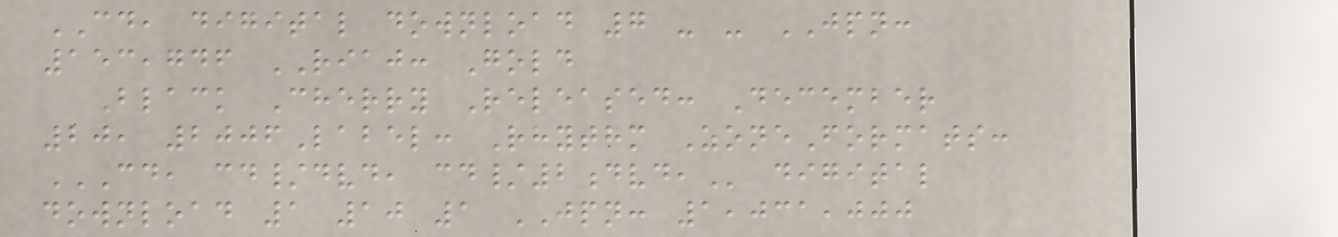CD, digital download 7 - - JPN:
153,746 RIAJ: Gold
Black Cherry Released: December
20, 2006Label: Rhythm ZoneFormats:
CD, CD/DVD, CD/2DVD, digital
download 1 10 1 JPN: 1,031,000
